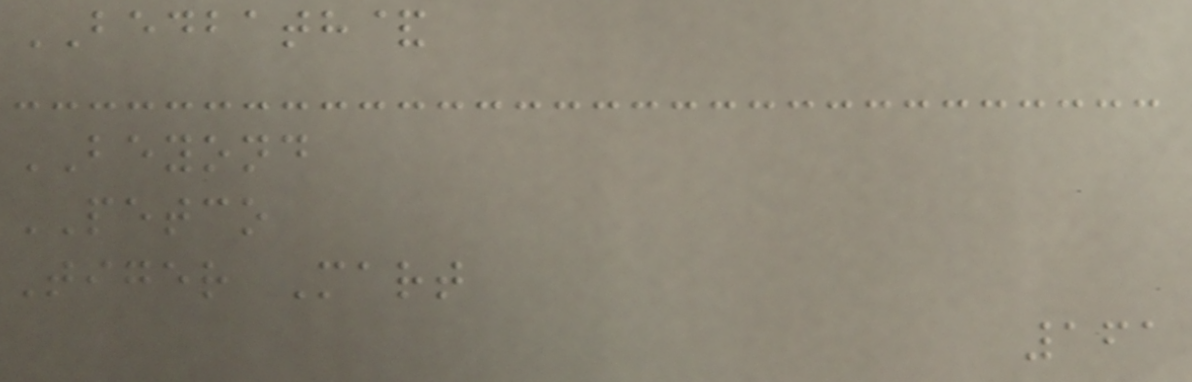BEDBATH&
BEYOND
PETCO
Tiger Mart
161
